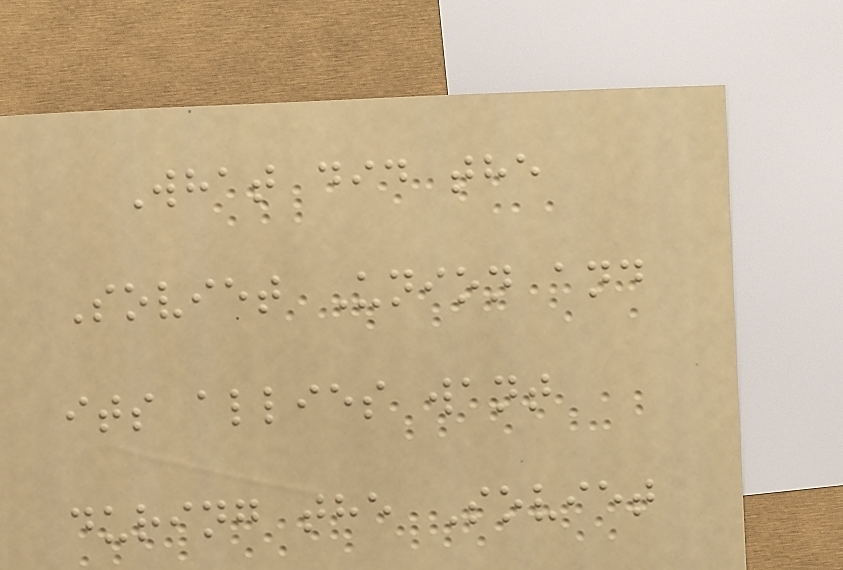What did the
Soviet Union and
its allies want
during the Soviet
